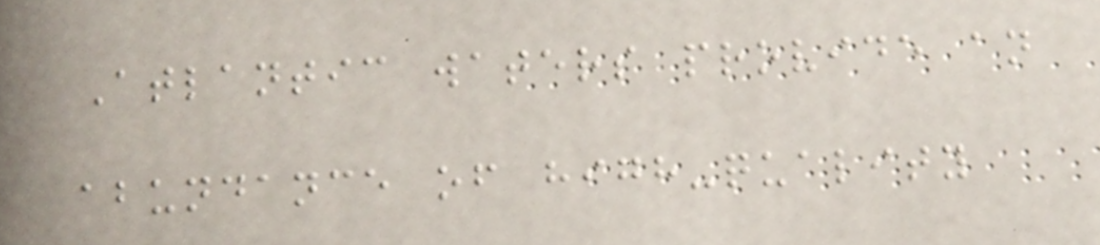Atlantic waters provide an
abundance of high-quality
